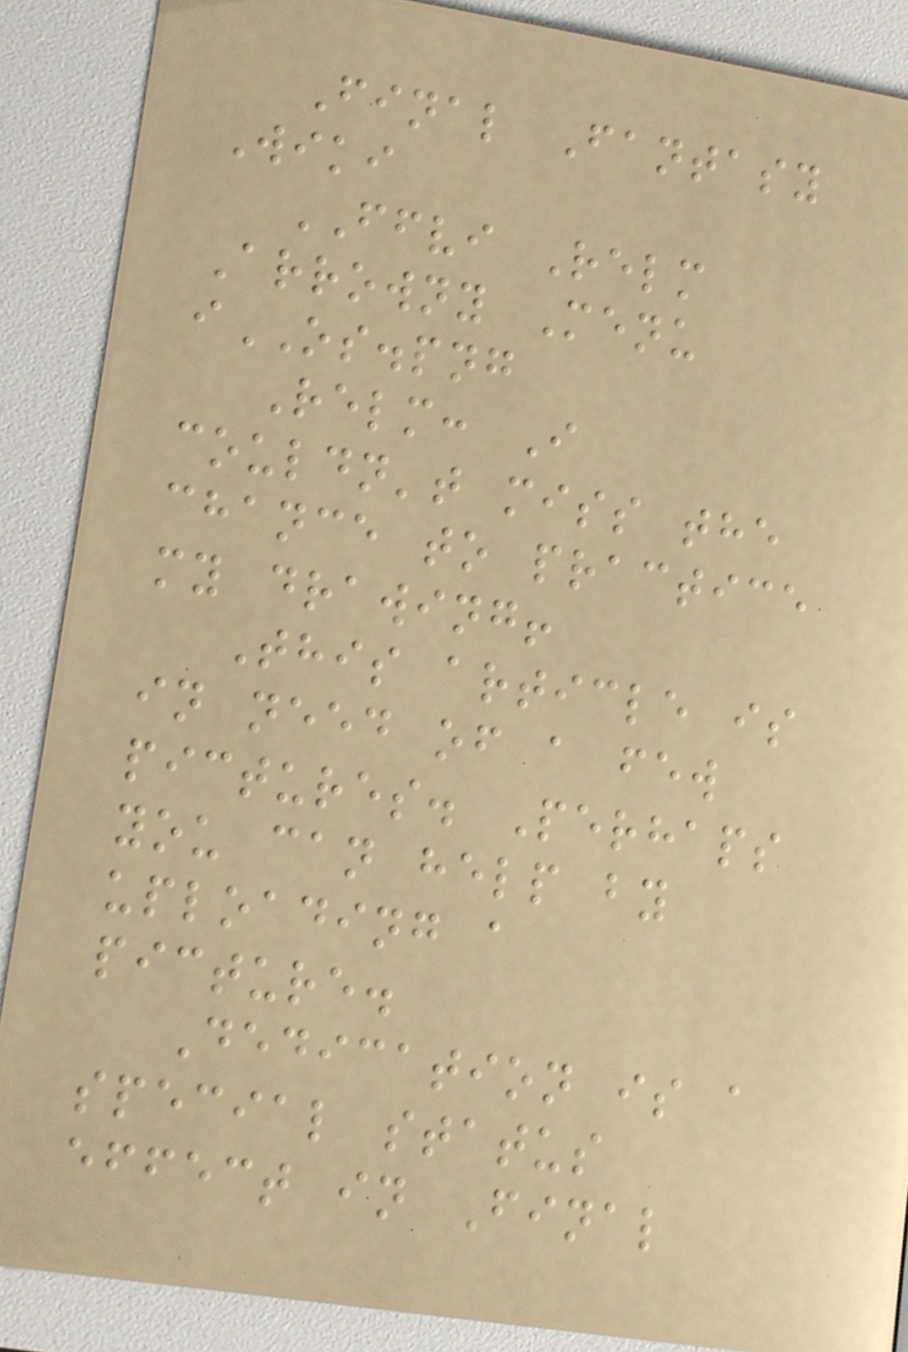Final Fantasy
Wiki
FFVI Relm
Arrowny Menu
iOS.png
Relm: I
couldn't miss the
chance to practice
my drawing!
This article is
in need of a few
pictures. Perhaps
you can help by
uploading a
picture.
Dedication is a
special status
effect in Final
